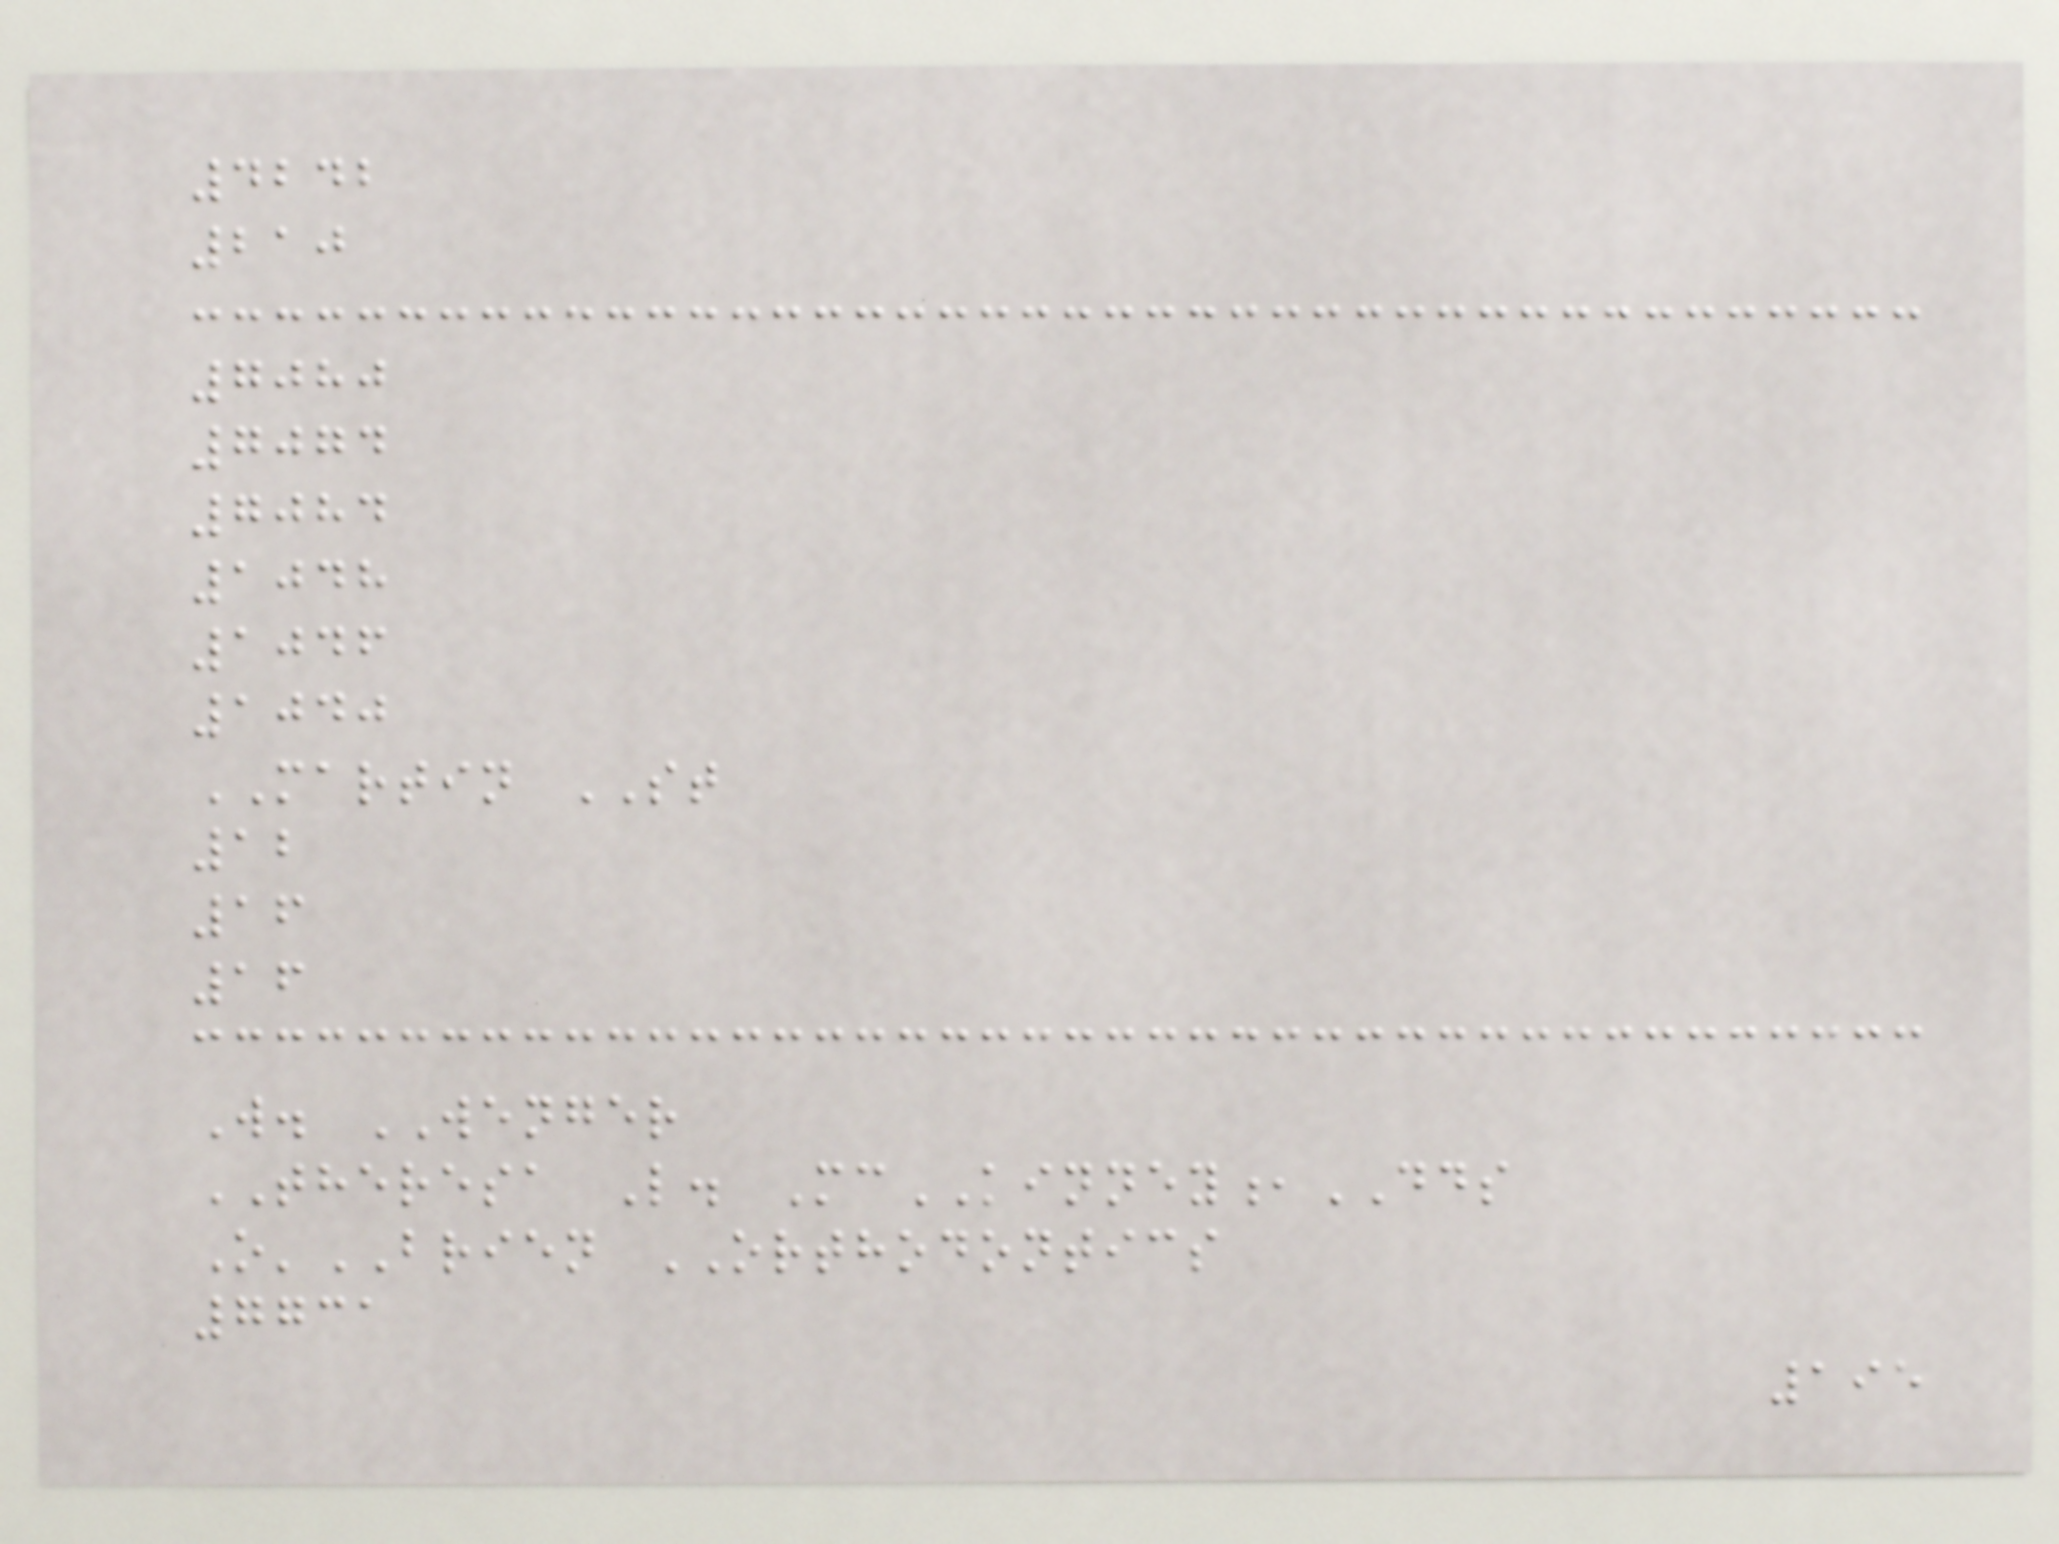4242
210
7080
7074
7084
1048
1046
1040
MARTIN ST
12
16
16
W. WENGER
THERESA L. McKINNEY,DDS
O'BRIEN ORTHODONTICS
7731
195
